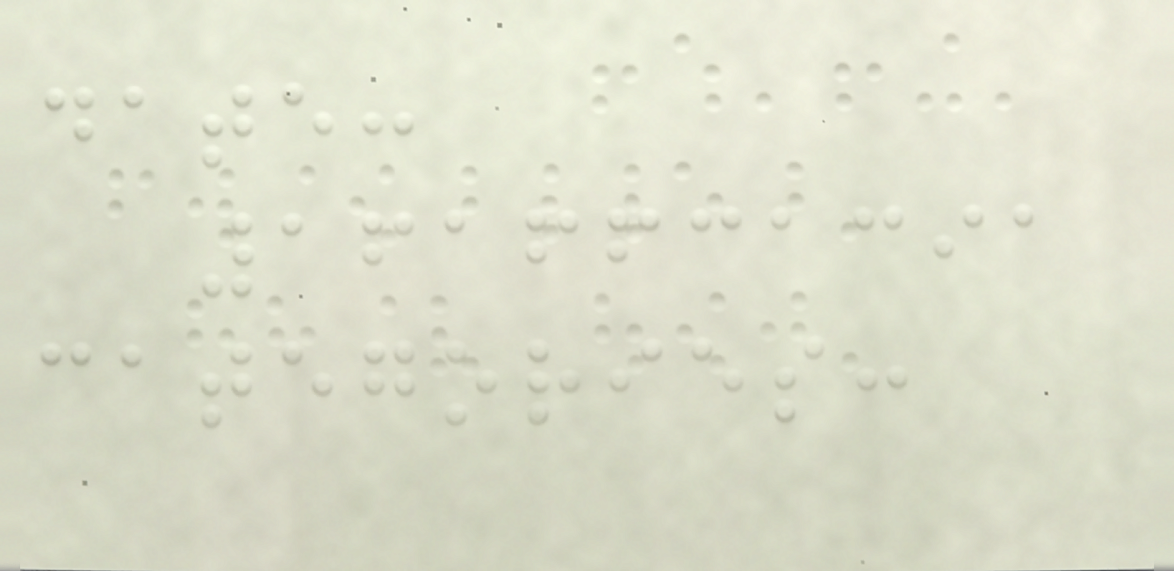date:
1616631391
categories:
